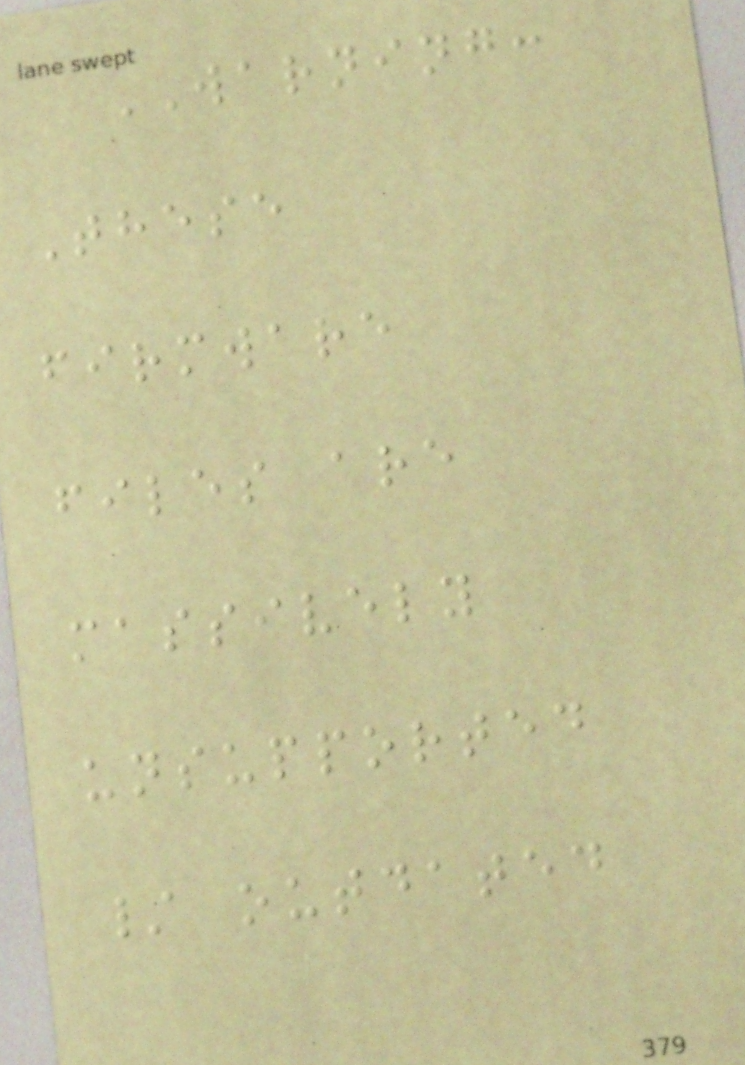WARNING:
These
firmware
files are
massively
unsupported
/ outdated
